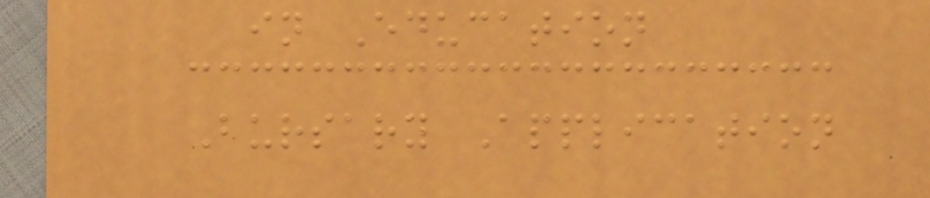in Education
Bursary Application
